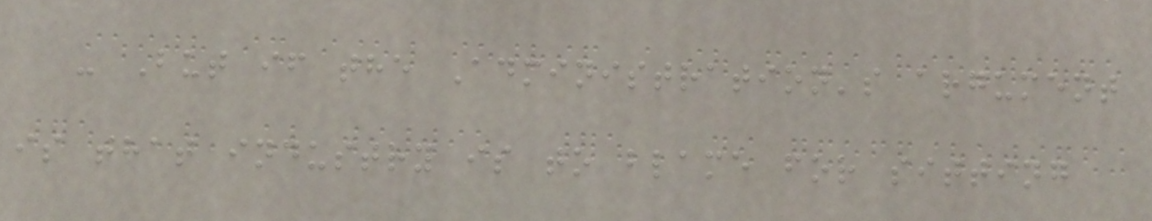- But if the Administration's argument
is that industry is to blame for sitting
